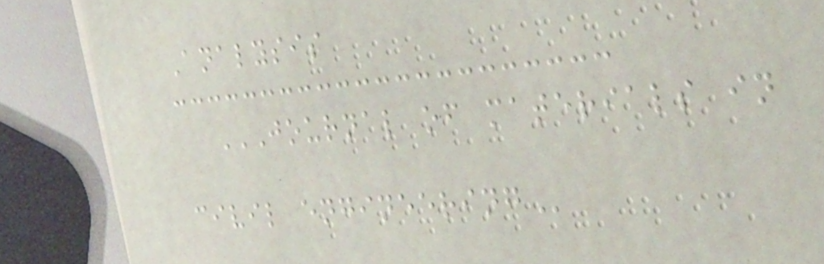Analysis
JOURNAL OF MATERIALS IN
CIVIL ENGINEERING
